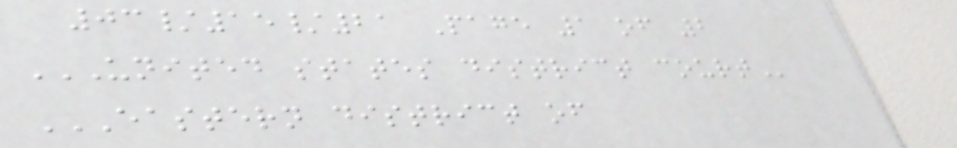03/15/21 Page 1 of 2
UNITED STATES DISTRICT COURT
EASTERN DISTRICT OF
